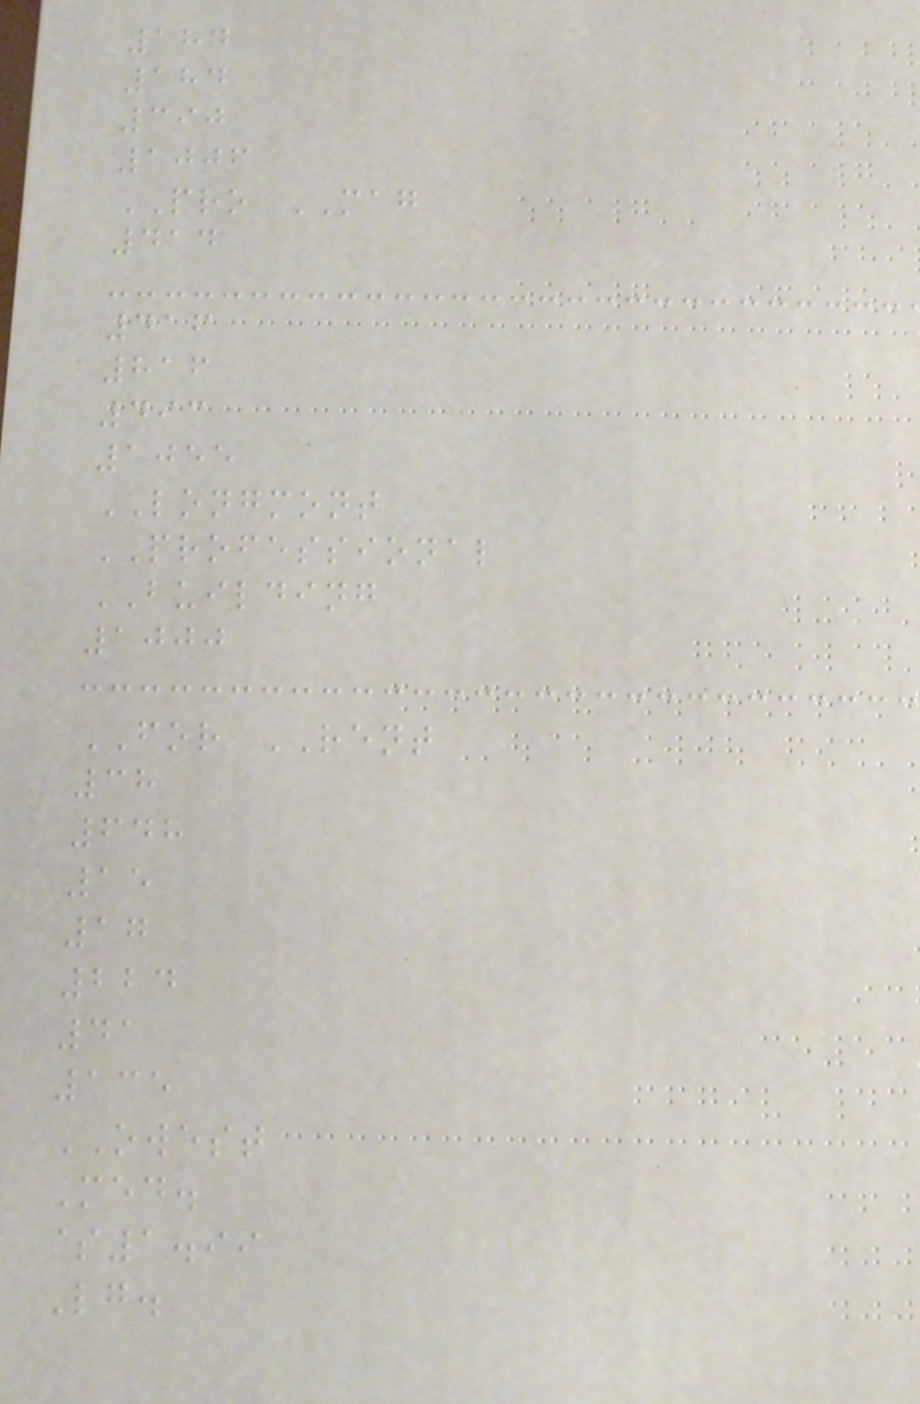184
184
390
1006
PRO MAG
414
416
816
493
1055
LONGMONT
PROFESSIONAL
BUILDING
1000
FOR RENT
38
648
15
17
224
41
135
OWEST
Med.
$1.99
Lg.
